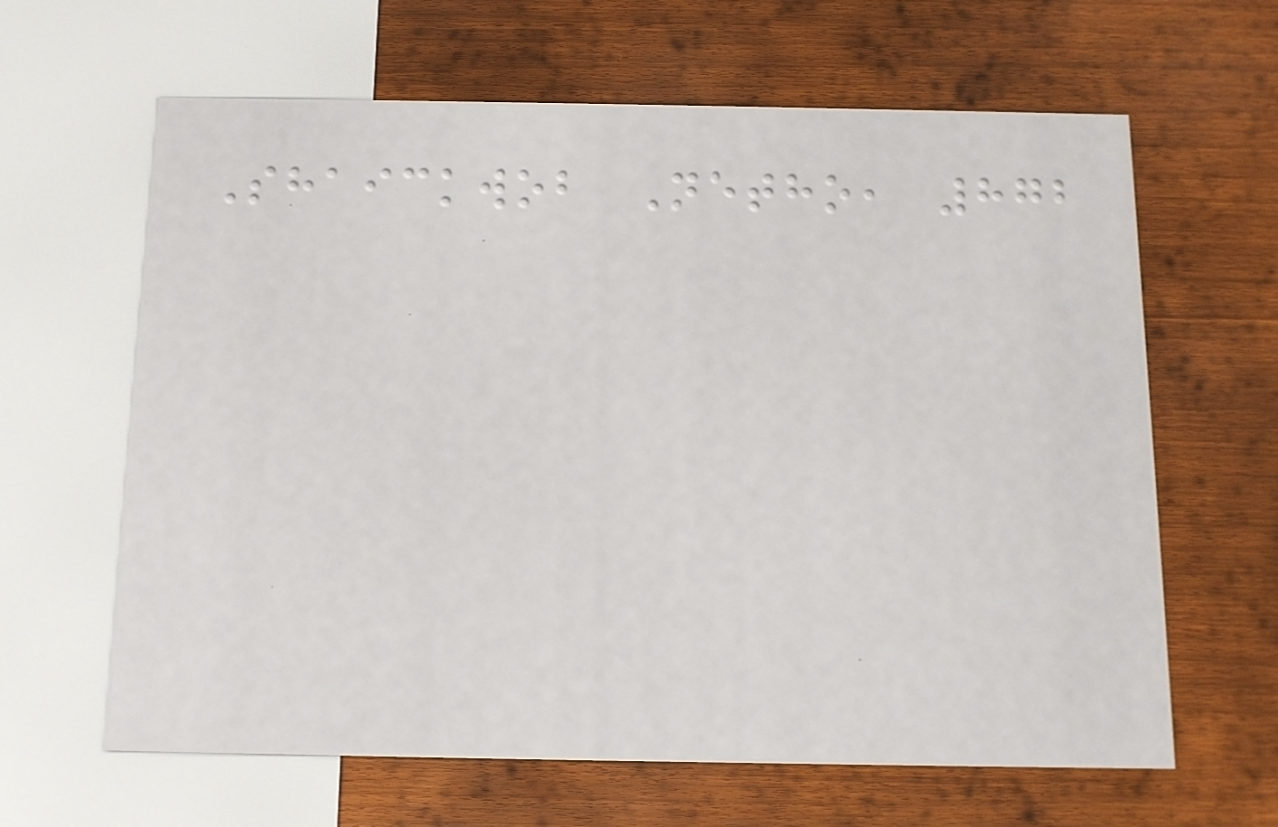Shaickwob Netho, 872
